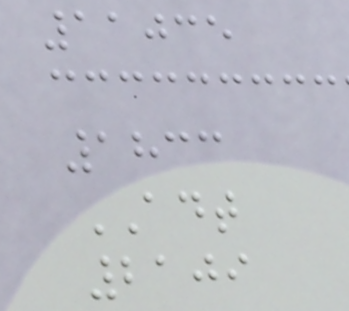11035
1833
ADT
2109
